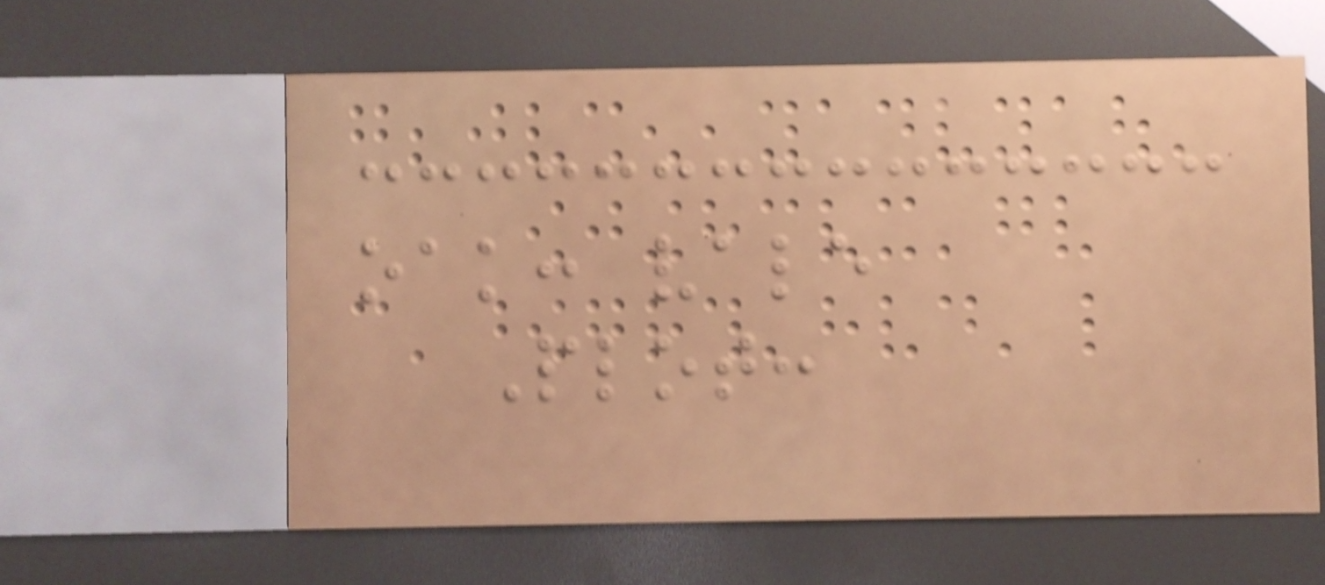oak: vale
Plot:
